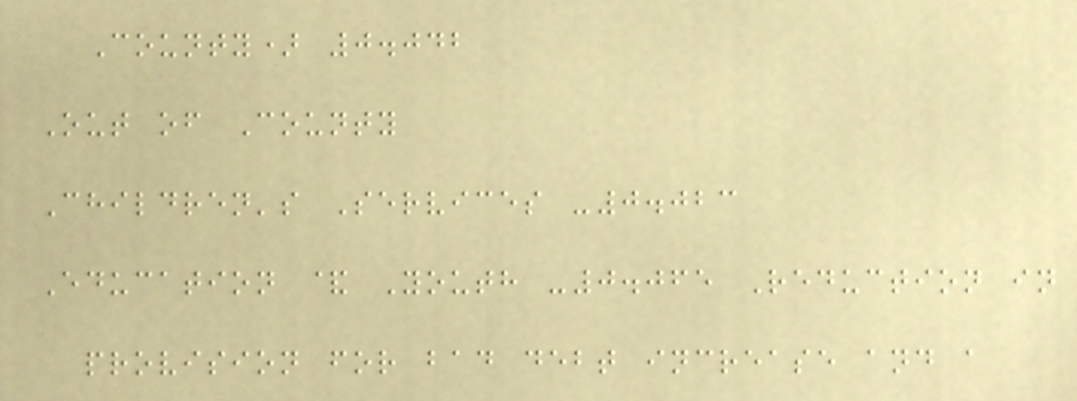County) 0.042
Out of County
Children's Services -0.023
Education & Youth -0.065 Reduction in
provision for bad debt increase and a
